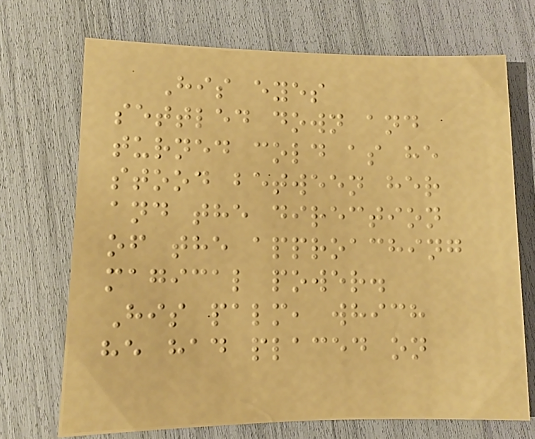His eyes
settled down and
turned cold as he
stood between her
and the direction
of the approaching
magical power.
His palm, which
he had placed on
